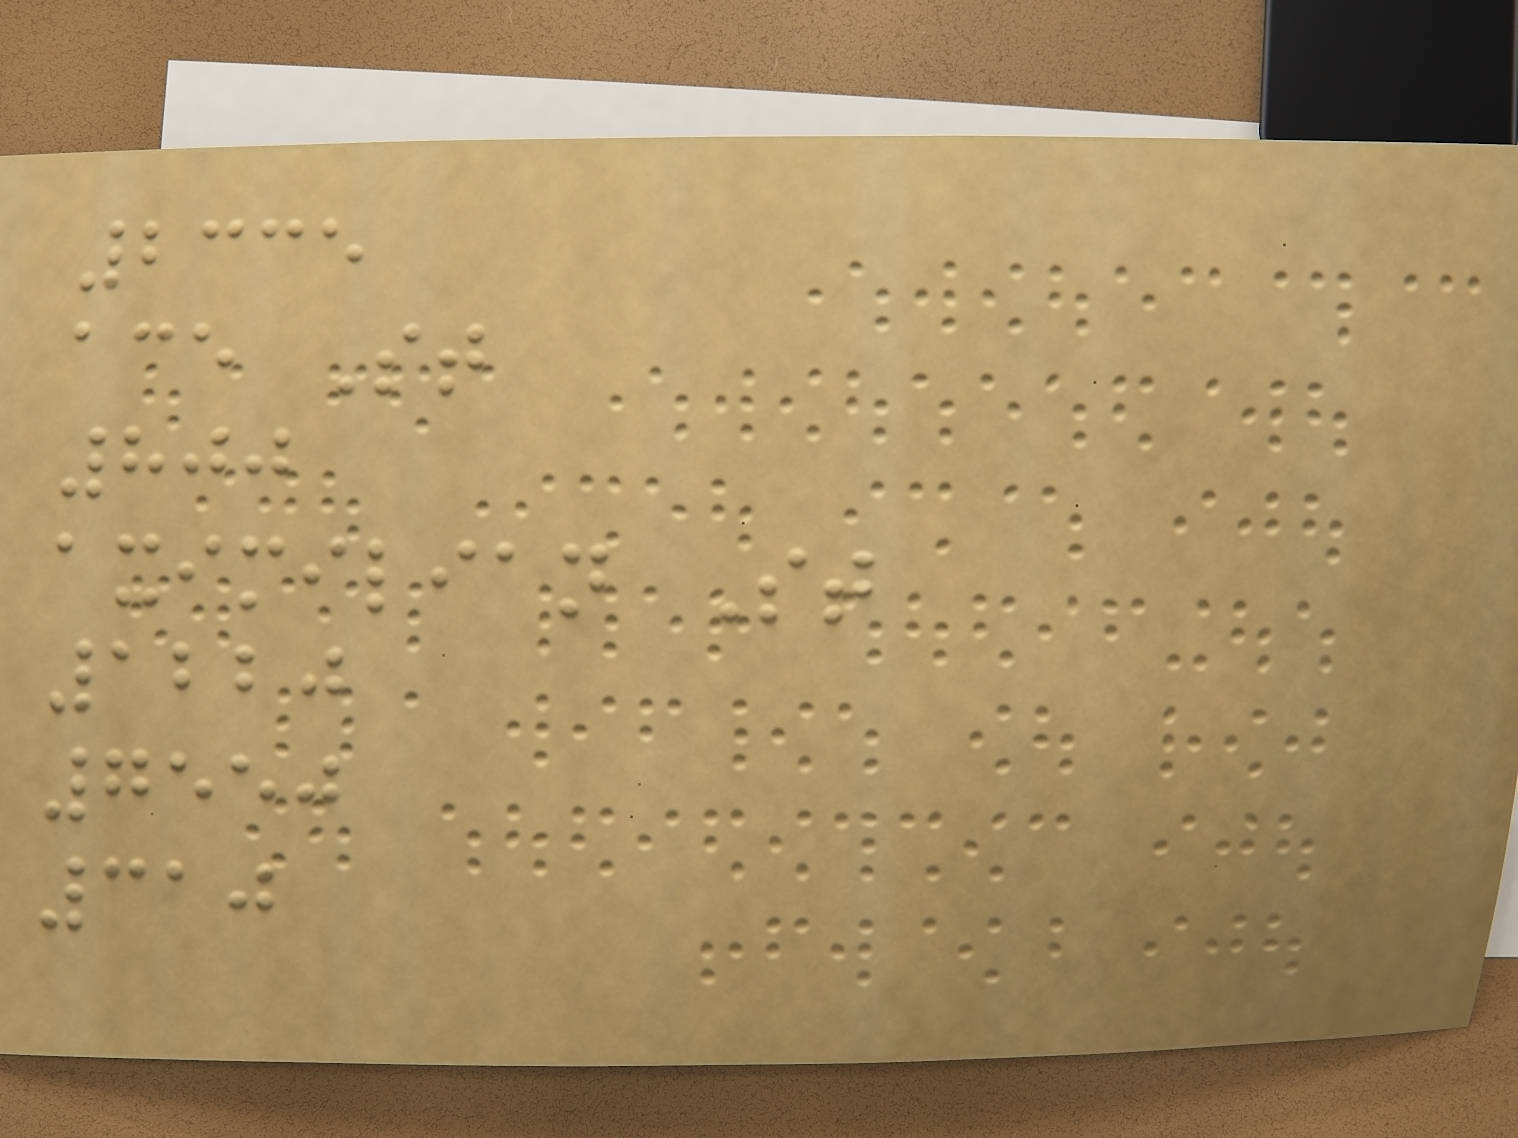2335
ace St
800
aximilian St
1220
7550
310
